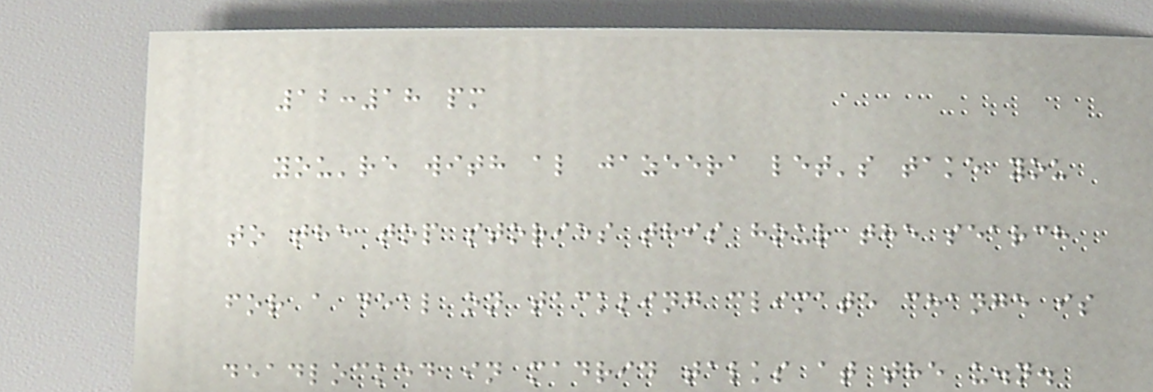12:18 pm
you're with al jazeera let's take you
to the top stories this hour the search
for a deal on tackling climate change is
deadlocked in madrid talks at the u.n.
